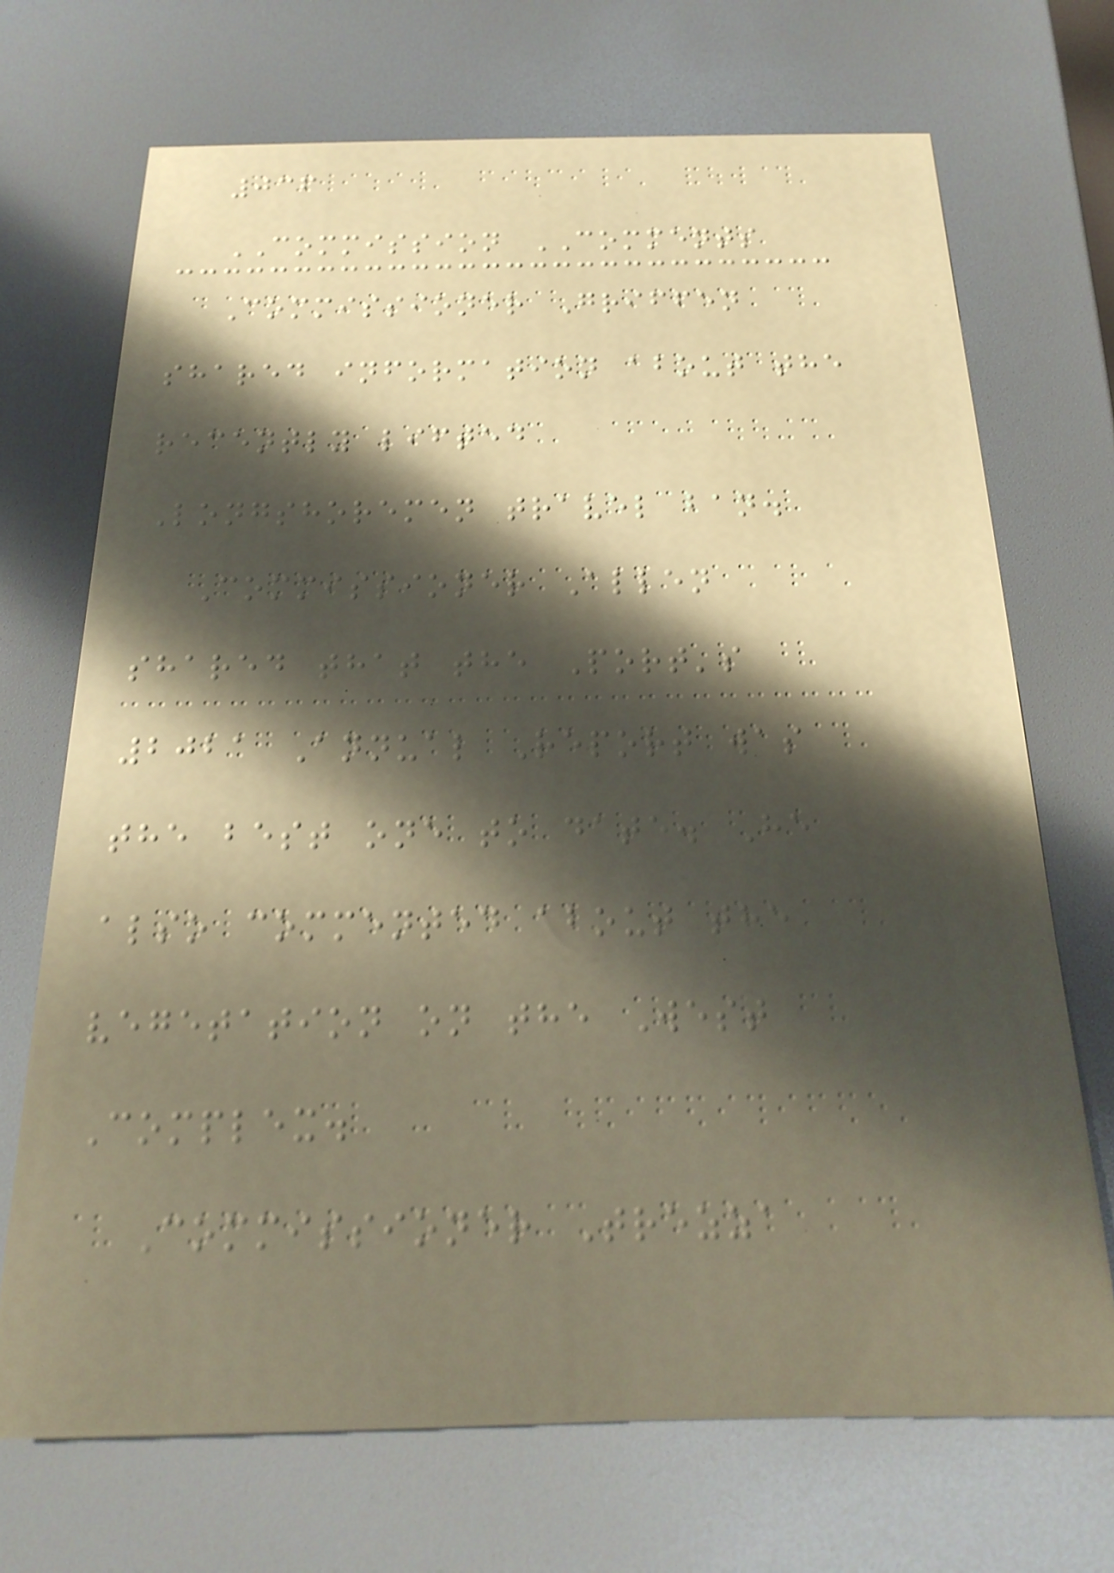036
COMMISSION COMMENTS
Commissioner Griffen
shared information about the
recently lifted
Longshoremen travel ban.
Commissioner Allen
shared that the Port's
2021 Annual Report was
the best one to date. He
also commented about the
vegetation on the West
Complex.
Commissioner Trezza
